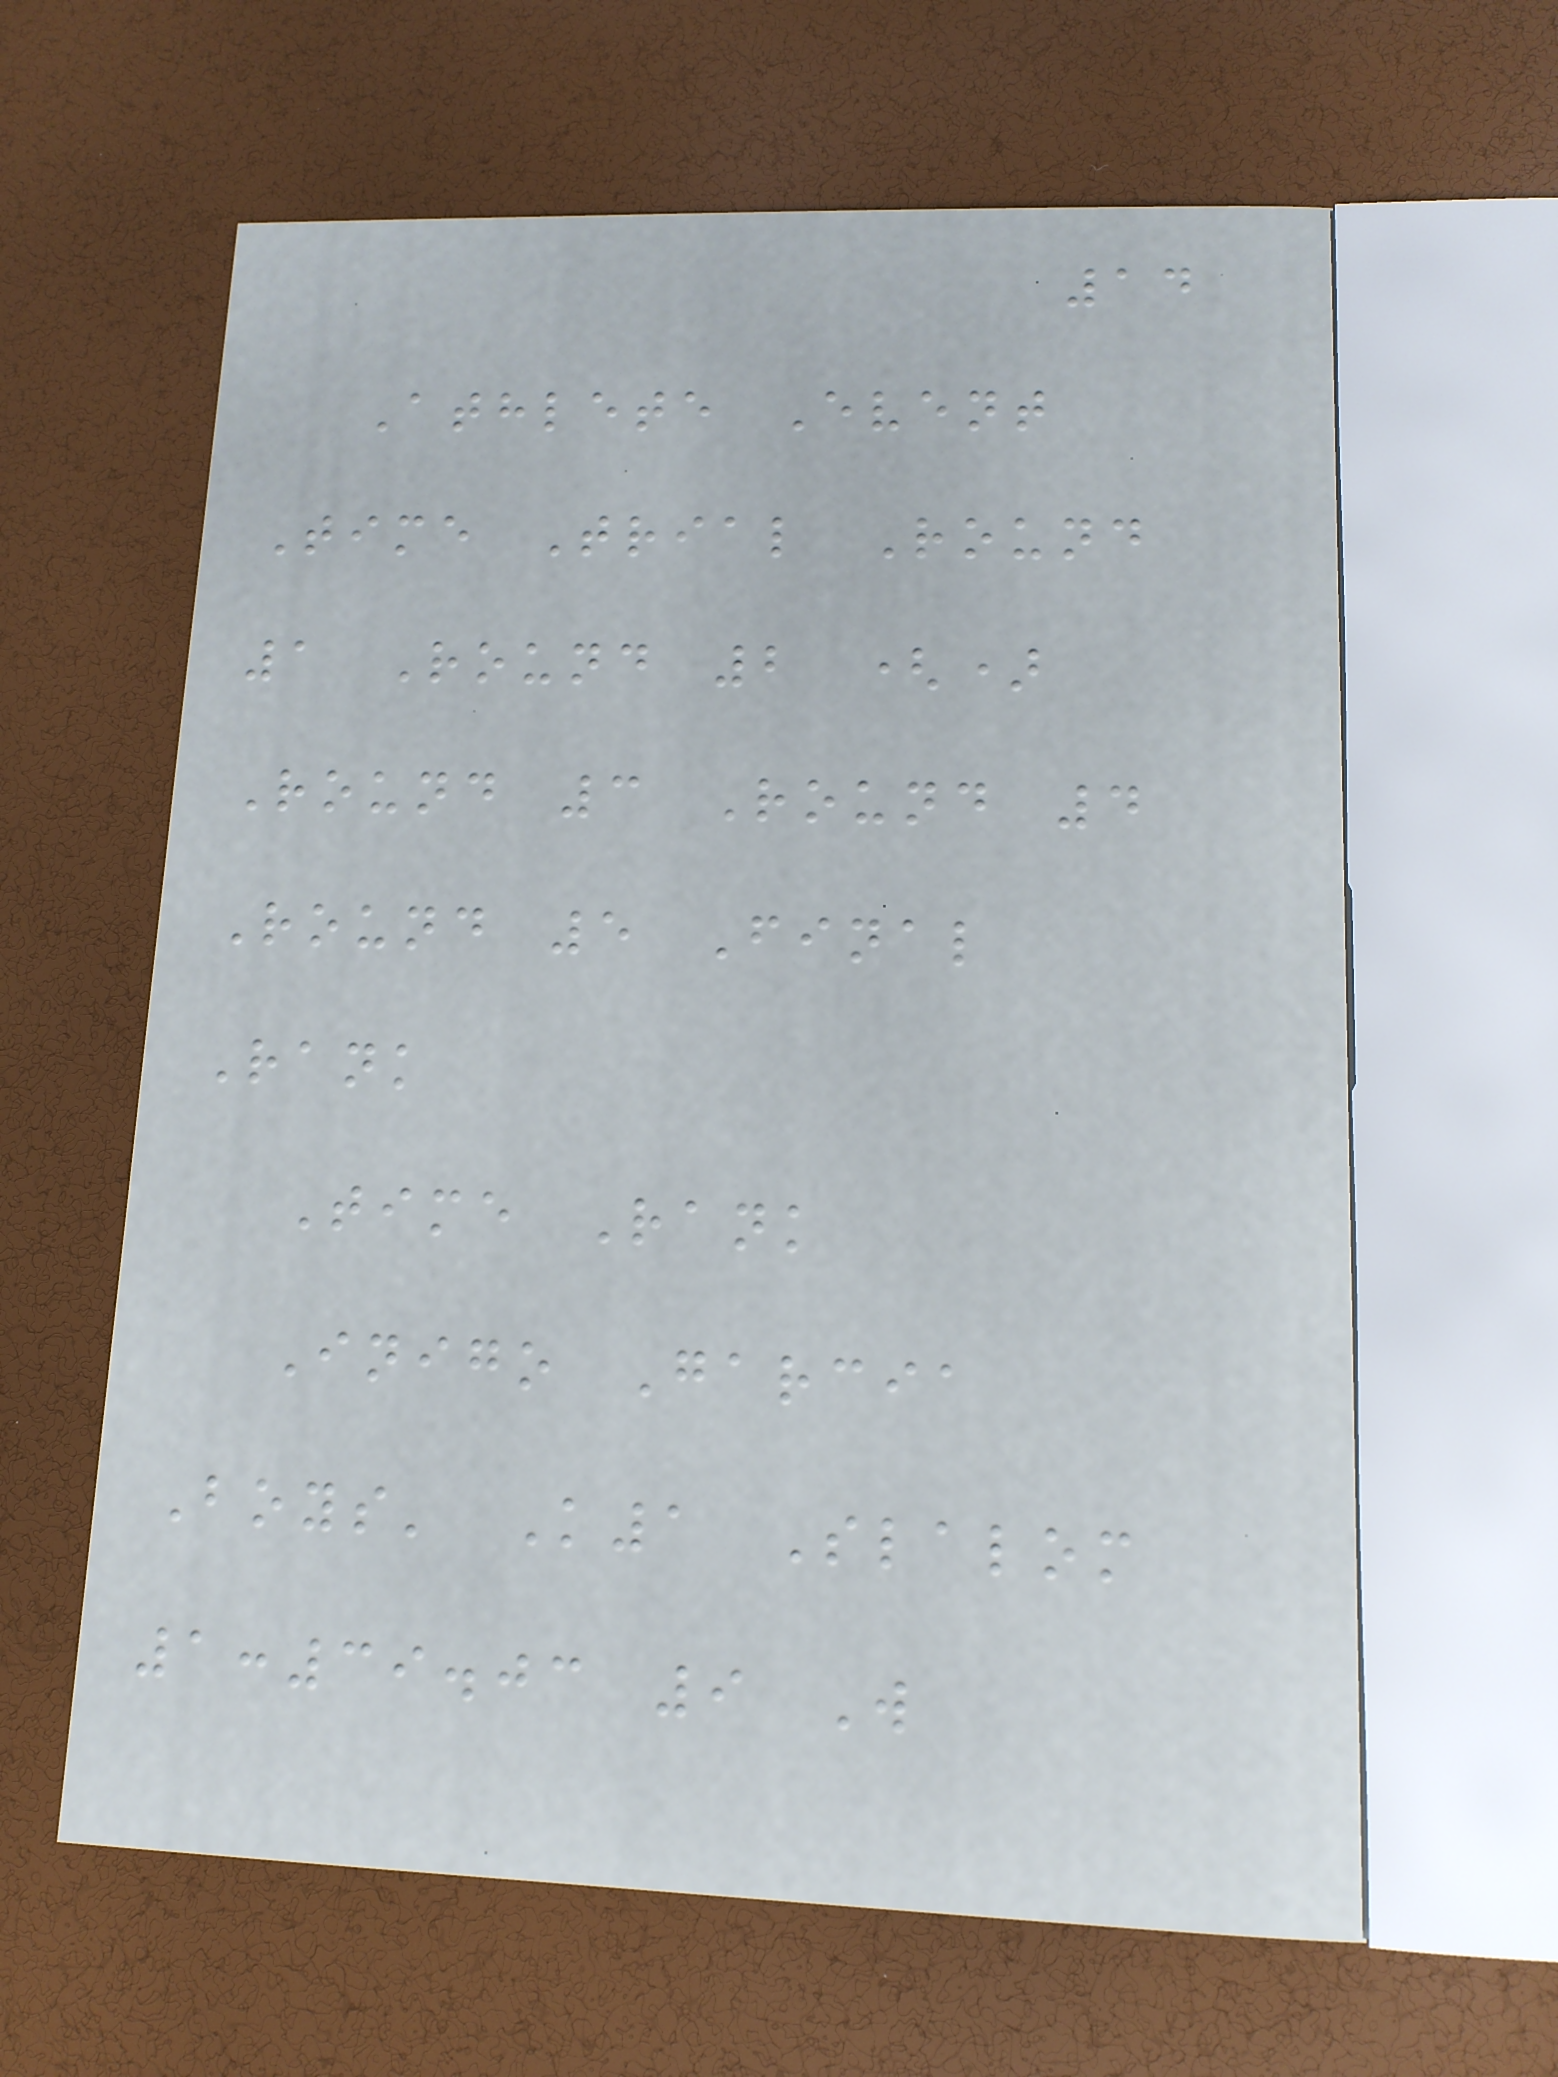14
Athlete Event
Time Trial Round
1 Round 2 ()
Round 3 Round 4
Round 5 Final
Rank
Time Rank
Inigo Garcia
Boys' K1 Slalom
1:39.03 9 W
